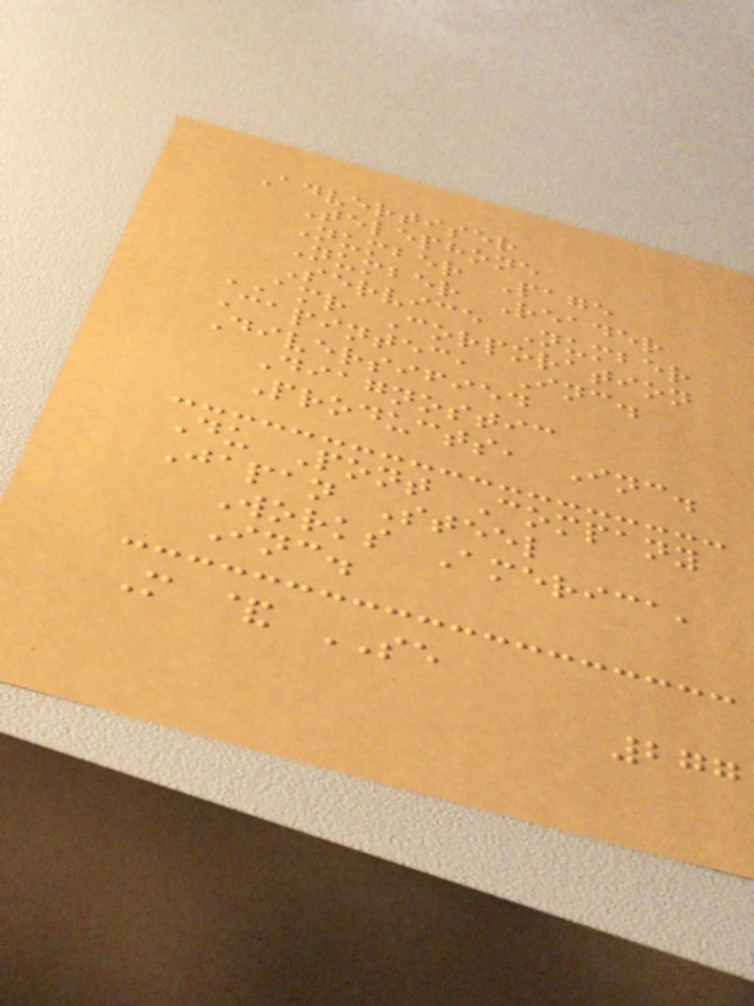Advertiser
Telephone
Number Page
Number Reader
Service Number
AMR Corporation
Capintec, Inc.
Diversified
Diagnostic
Products, Inc.
Du Pont Company
Japan Steel
Works America,
Inc.
M & SE
277
